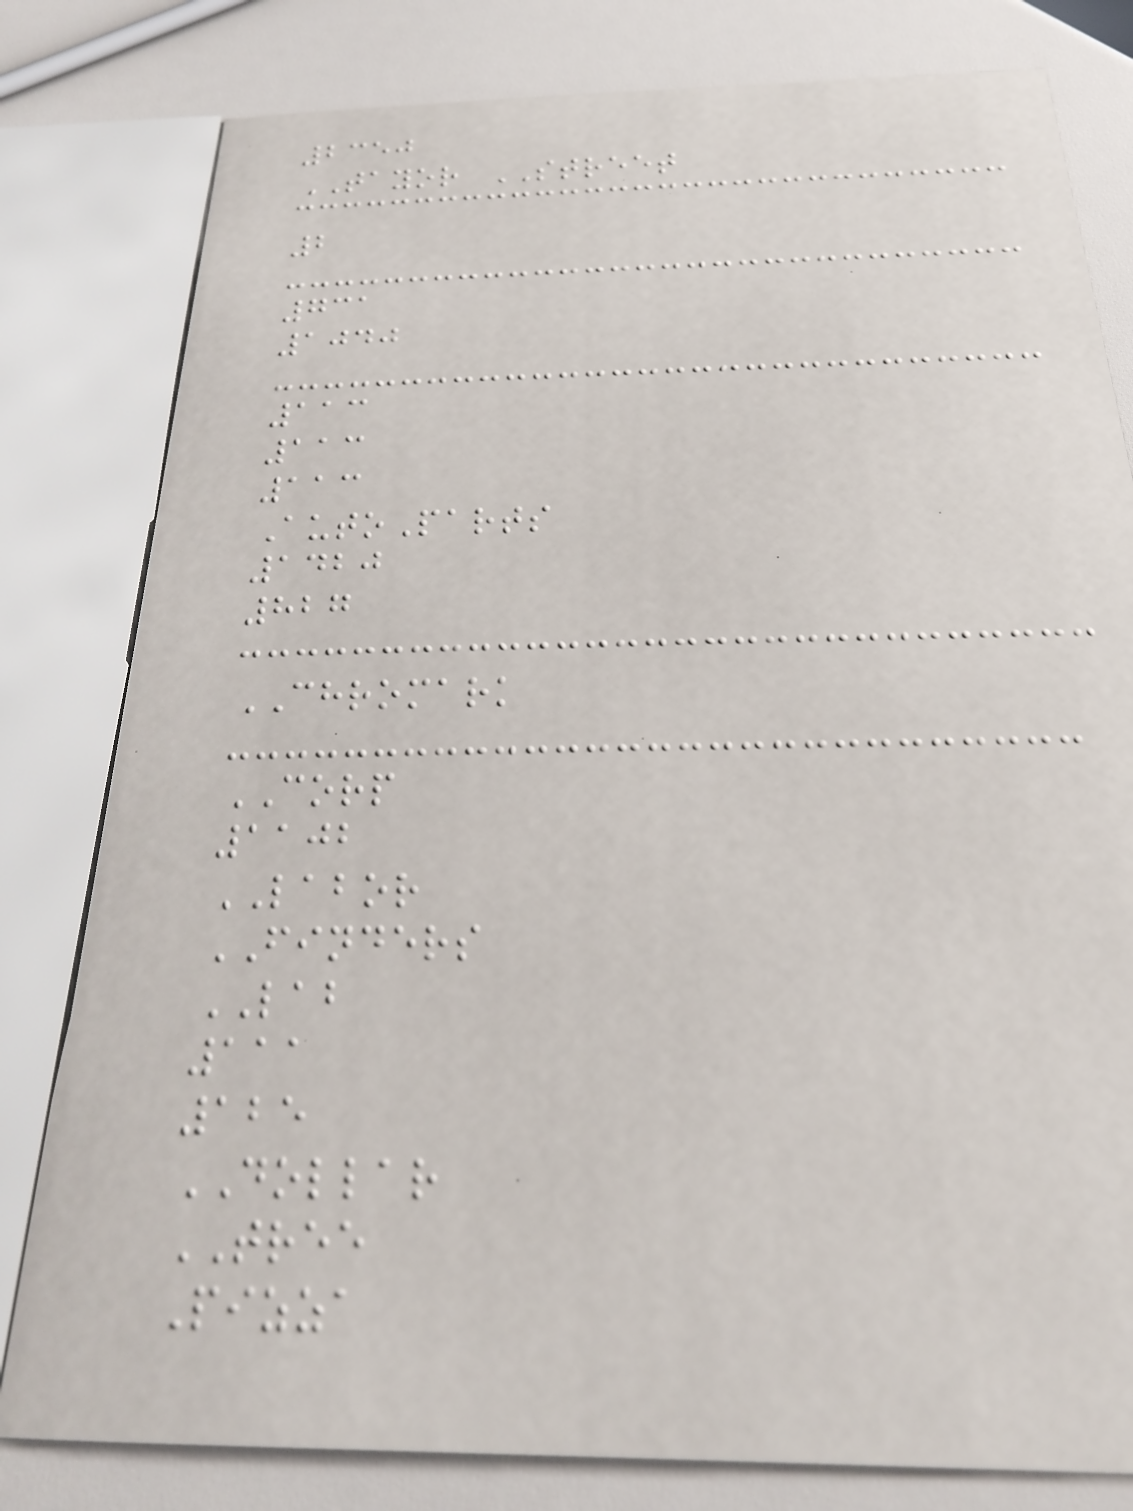2350
TAYOR STREET
2
731
1040
113
113
113
AutoParts
1420
827
CHROMARK
CORP
1102
LABOR
FINDERS
LAB
111
125
DOLLAR
TREE
Pizza
